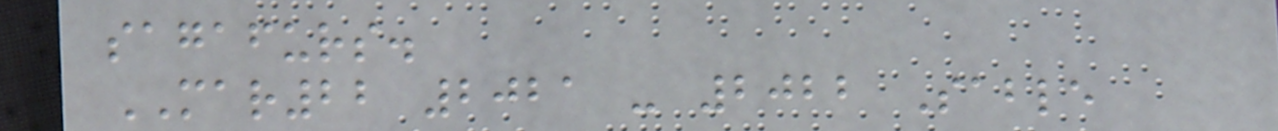sagafurs.
MAR22 2021 - 2022 Sable
